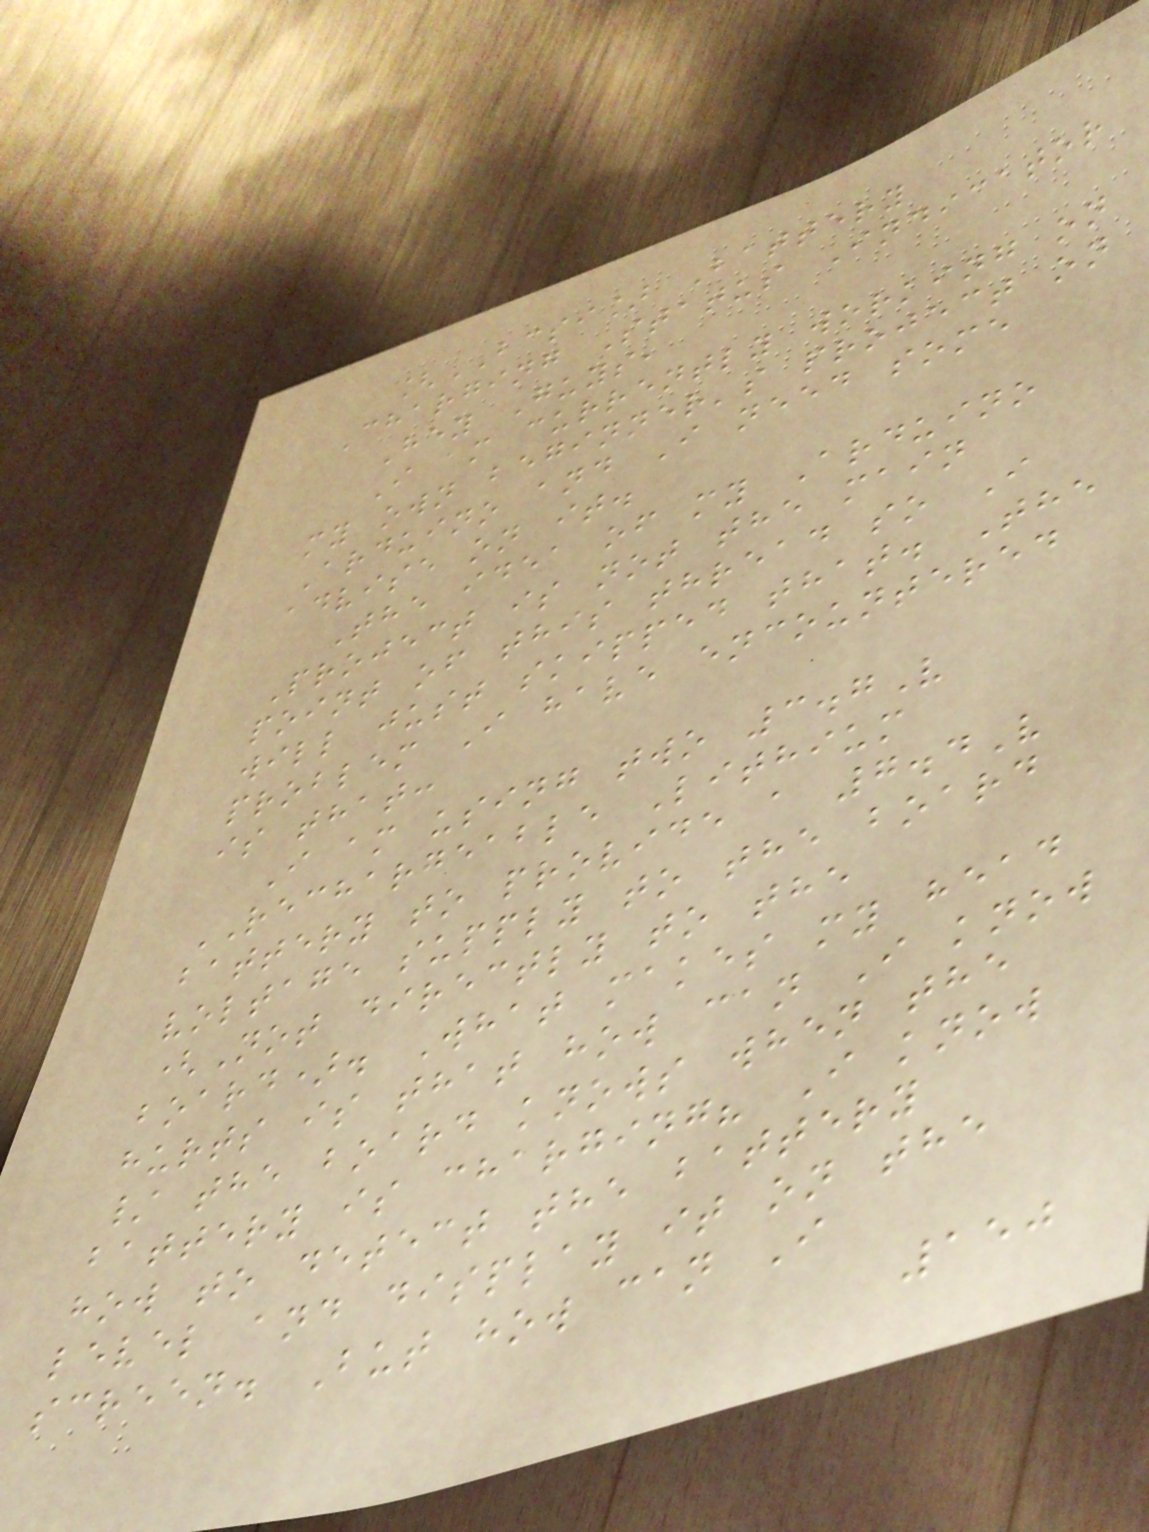[BCSI] Battery
Charging Status Indicator
Hey Guys,
I am currently working on
my own beginner's project on
Arduino and I need some
advise on it.
The idea of my Arduino
Project is not the main
point of this thread so I
will just skipped that. The
problem I have encountered
is that:
I am using two 3.7V
RECHARGEABLE Lithium
battery to provide a 7.4V
voltage supply to the board
(Not directly to the
board). What makes my head
hurts is that how can I know
/ the board knows when the
battery is charging? I know
how to detect the battery
level and display it on the
screen. But how can I
150
